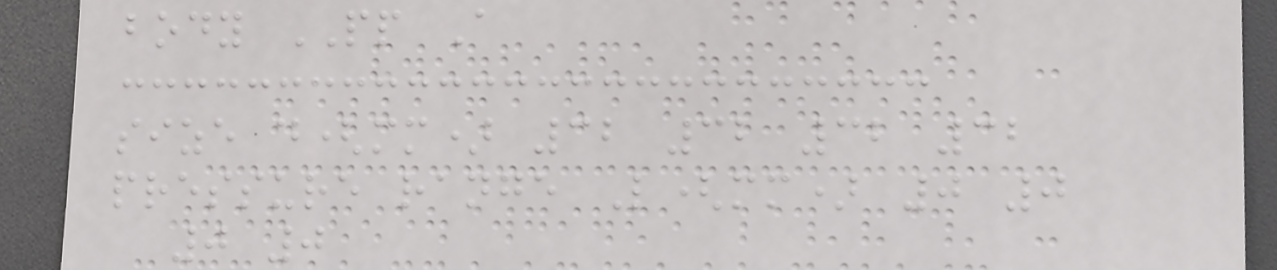body PP A
size d(mm) 32 32 32 32
pressure range L(mm) 0 0
0 0
